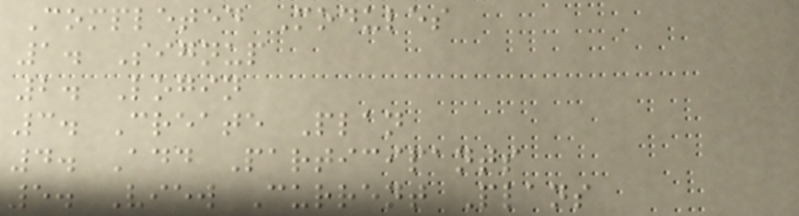Completed Modules
1. Signup
2. Login
3. Create Plan
4. Add Participants
5. View Current Plans
